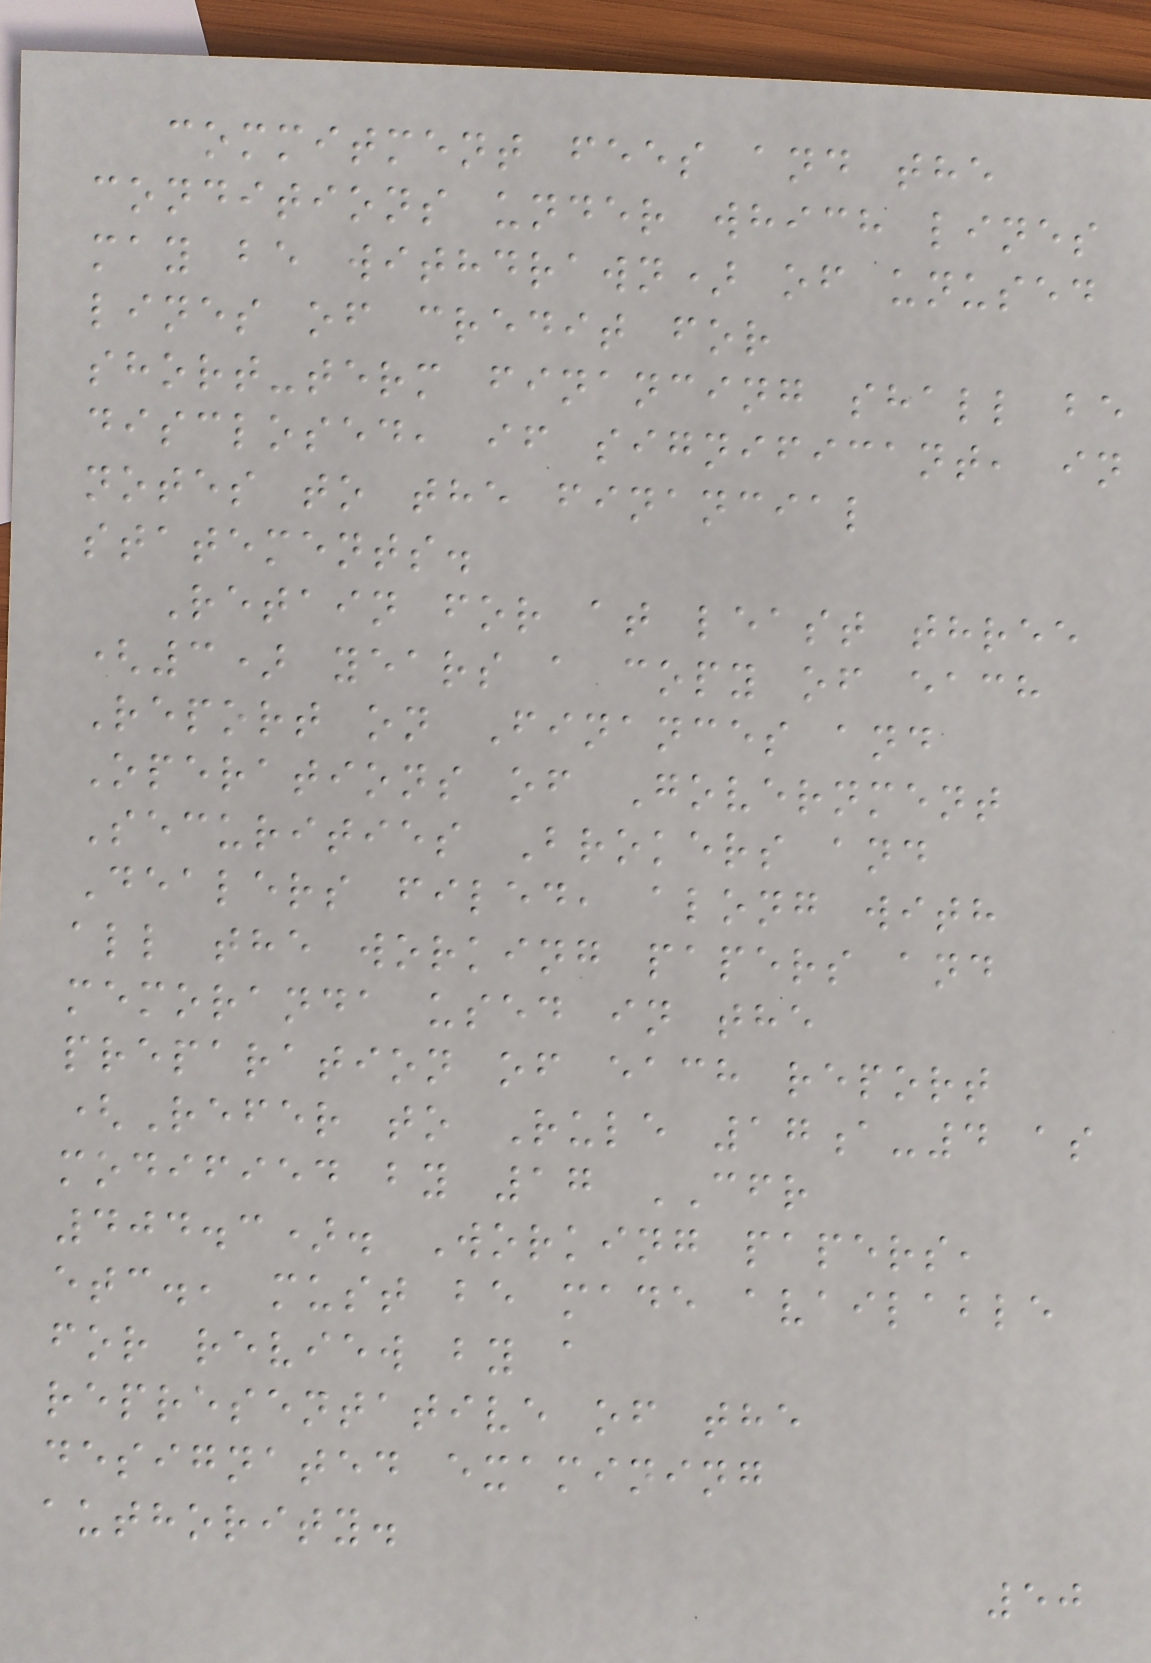commitment fees and the
conditions under which lines
may be withdrawn) of unused
lines of credit for
short-term financing shall be
disclosed, if significant, in
notes to the financial
statements.
Retain for at least three
(3) years a copy of each
Report on Finances and
Operations of Government
Securities Brokers and
Dealers filed, along with
all the working papers and
memoranda used in the
preparation of each report
(Refer to Rule 17a-4 as
modified by 17 CFR
404.3). Working papers,
etc., must be made available
for review by a
representative of the
designated examining
authority.
50
